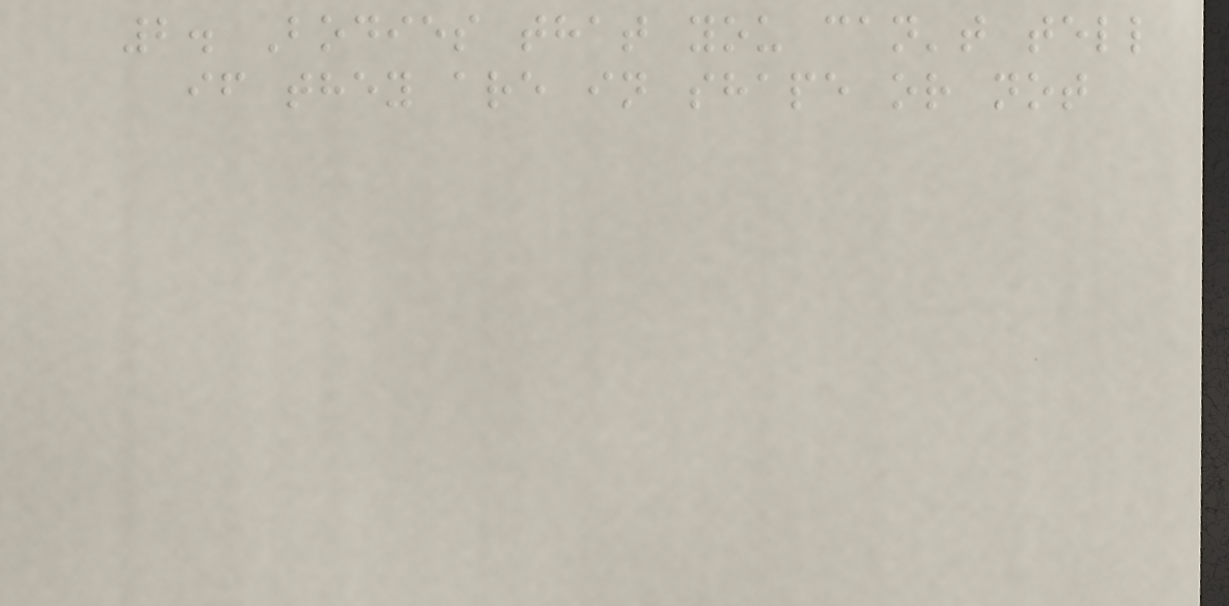2. Bodies that you can't tell
if they are in shape or not
